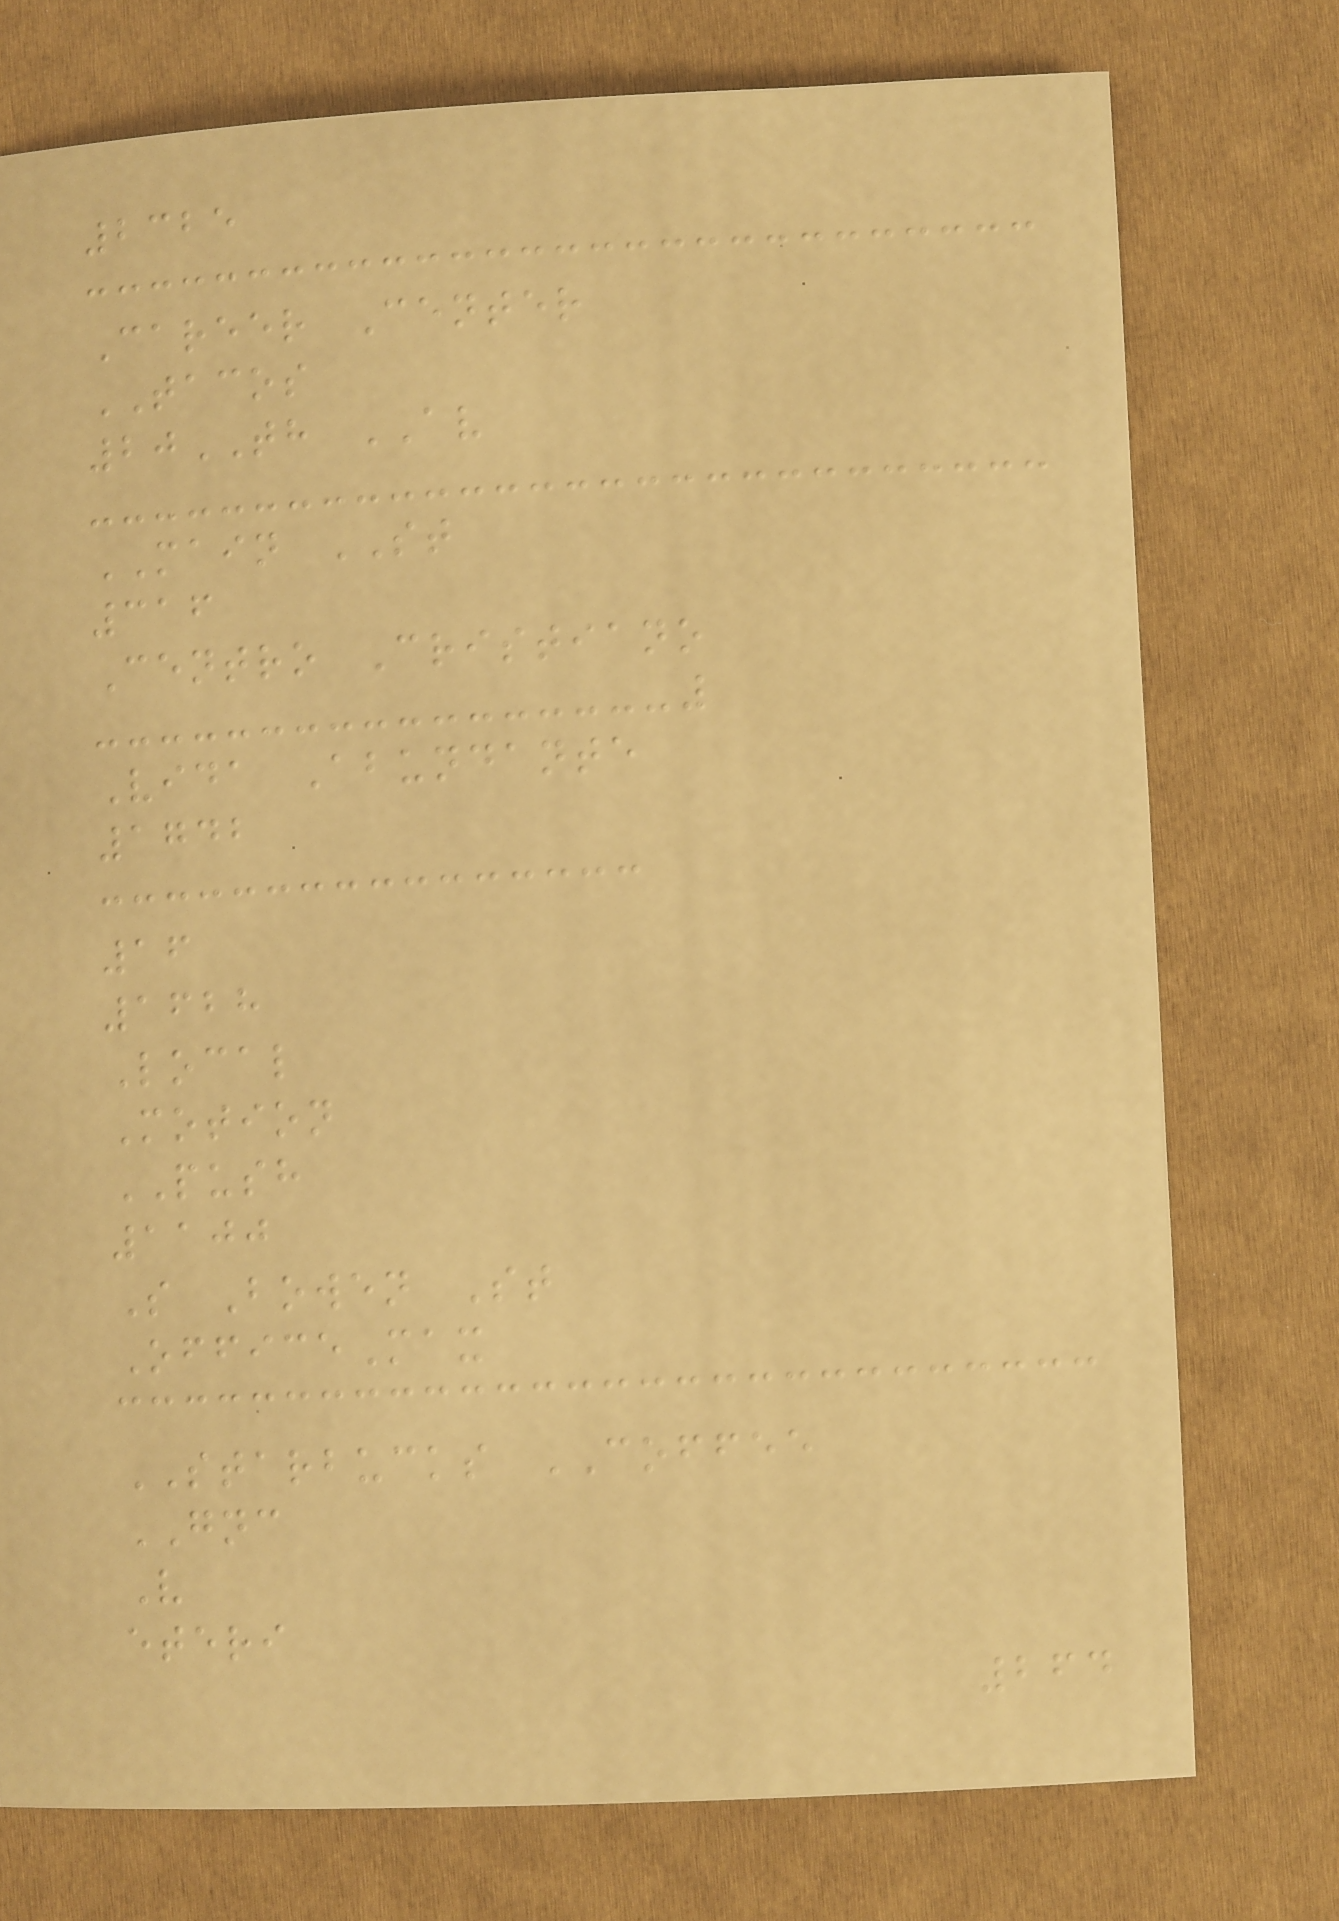2325
Career Center
TACOS
20TH AV
MAIN ST
316
Centro Cristiano
Vida Abundante
1742
16
1628
Local
Motion
PUSH
1100
S Bowen St
OfficeMax
STARBUCKS COFFEE
GNC
V
eteri
264
